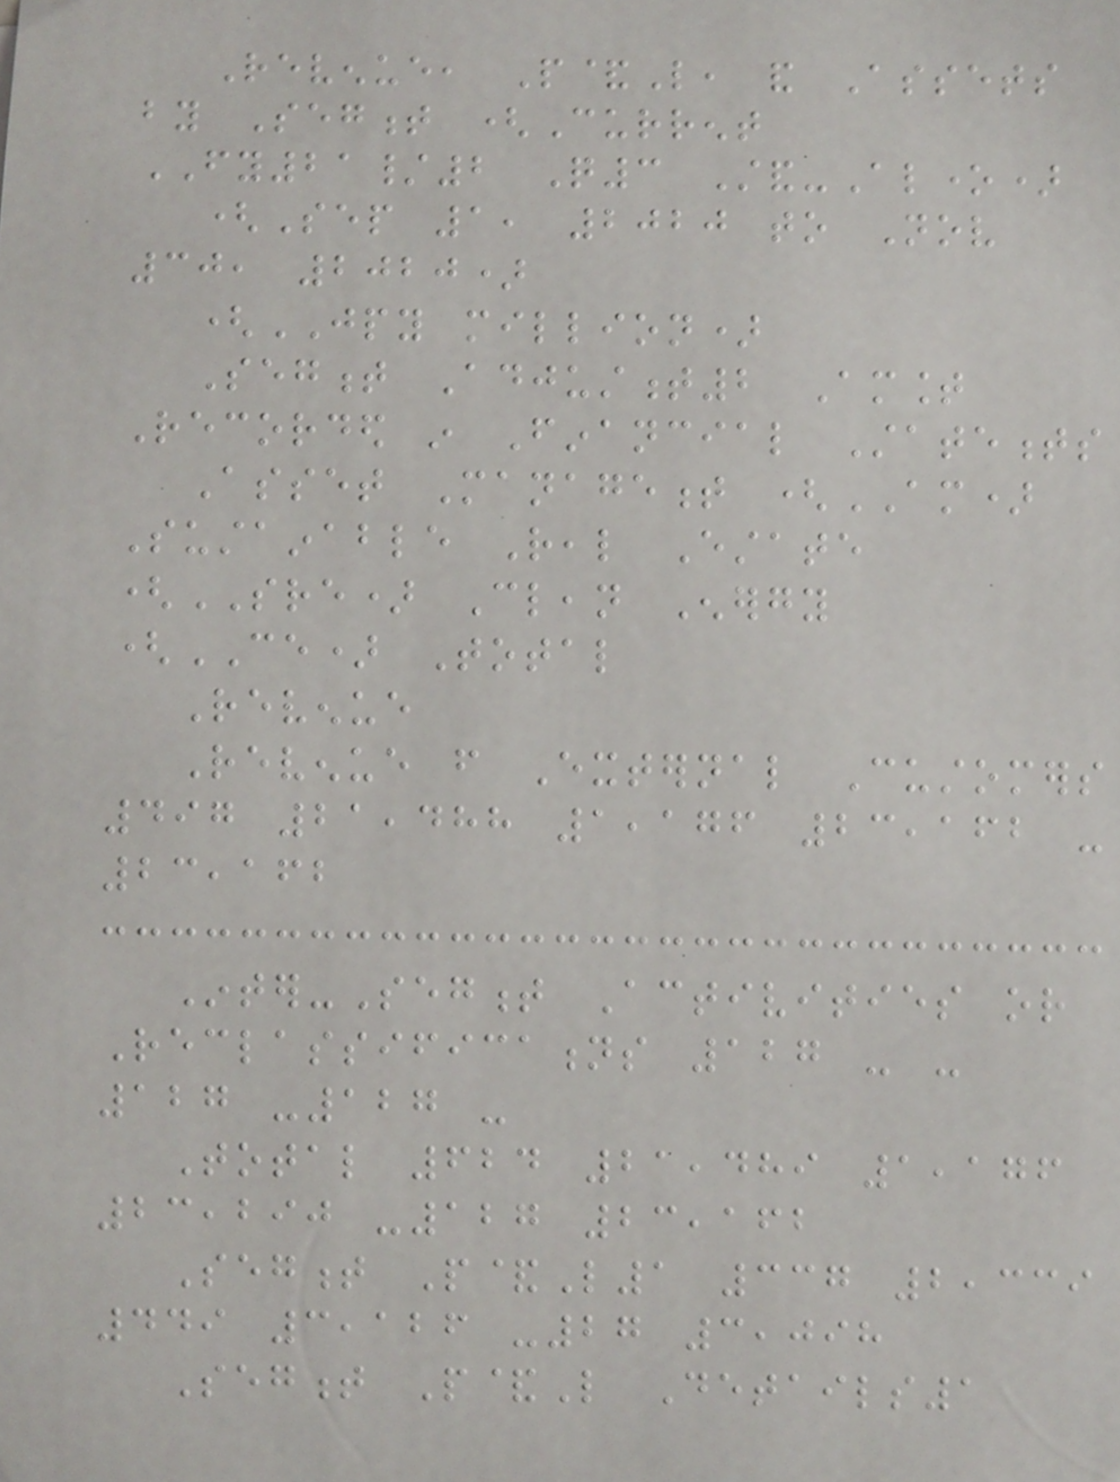Revenue, P&L, and Assets
by Segment (Current
FY21/2 Q3 Stand-Alone)
(Sep 1, 2020 to Nov
30, 2020)
(JPY million)
Segment Adjustment2 Amount
Recorded in Financial Statements
Asset Management (AM)
Sustainable Real Estate
(SRE) Clean Energy
(CE) Total
Revenue
Revenue from External Customers
497 21,488 1,176 23,162 -
23,162
Inter-Segment Activities or
Reclassifications 127 - -
127 -127 -
Total 624 21,489 1,176
23,290 -127 23,162
Segment P&L1 337 2,339
449 3,126 -27 3,098
Segment P&L Details1
